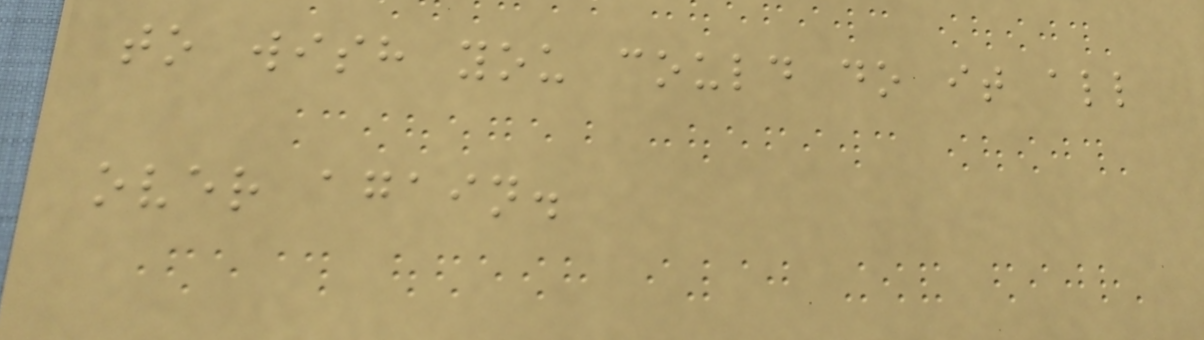to wish you could do it all
over again.
